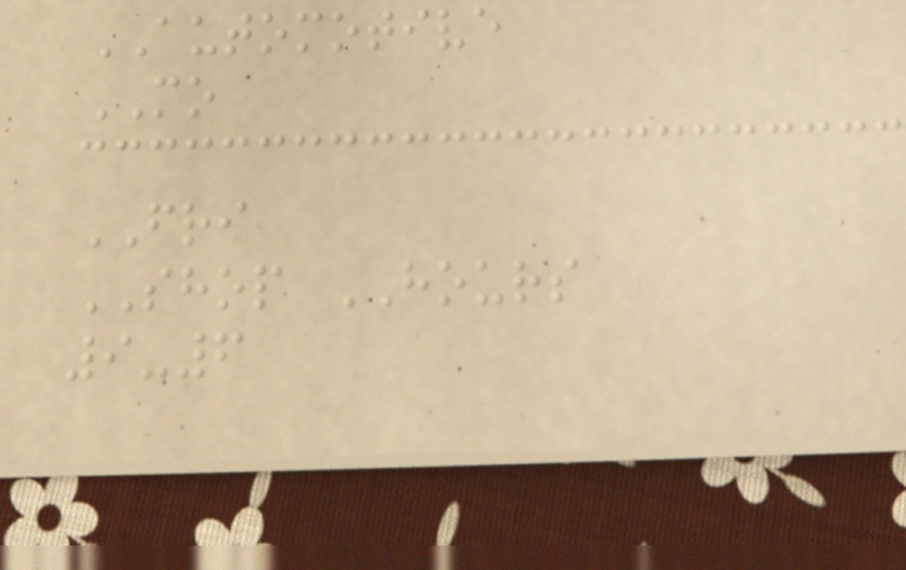AUTOMOTIVE
MO
FRI
SHOP HOURS
9-6
